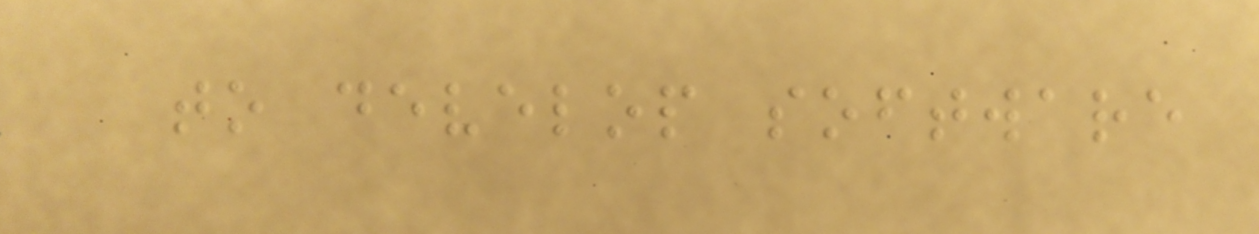to develop software
